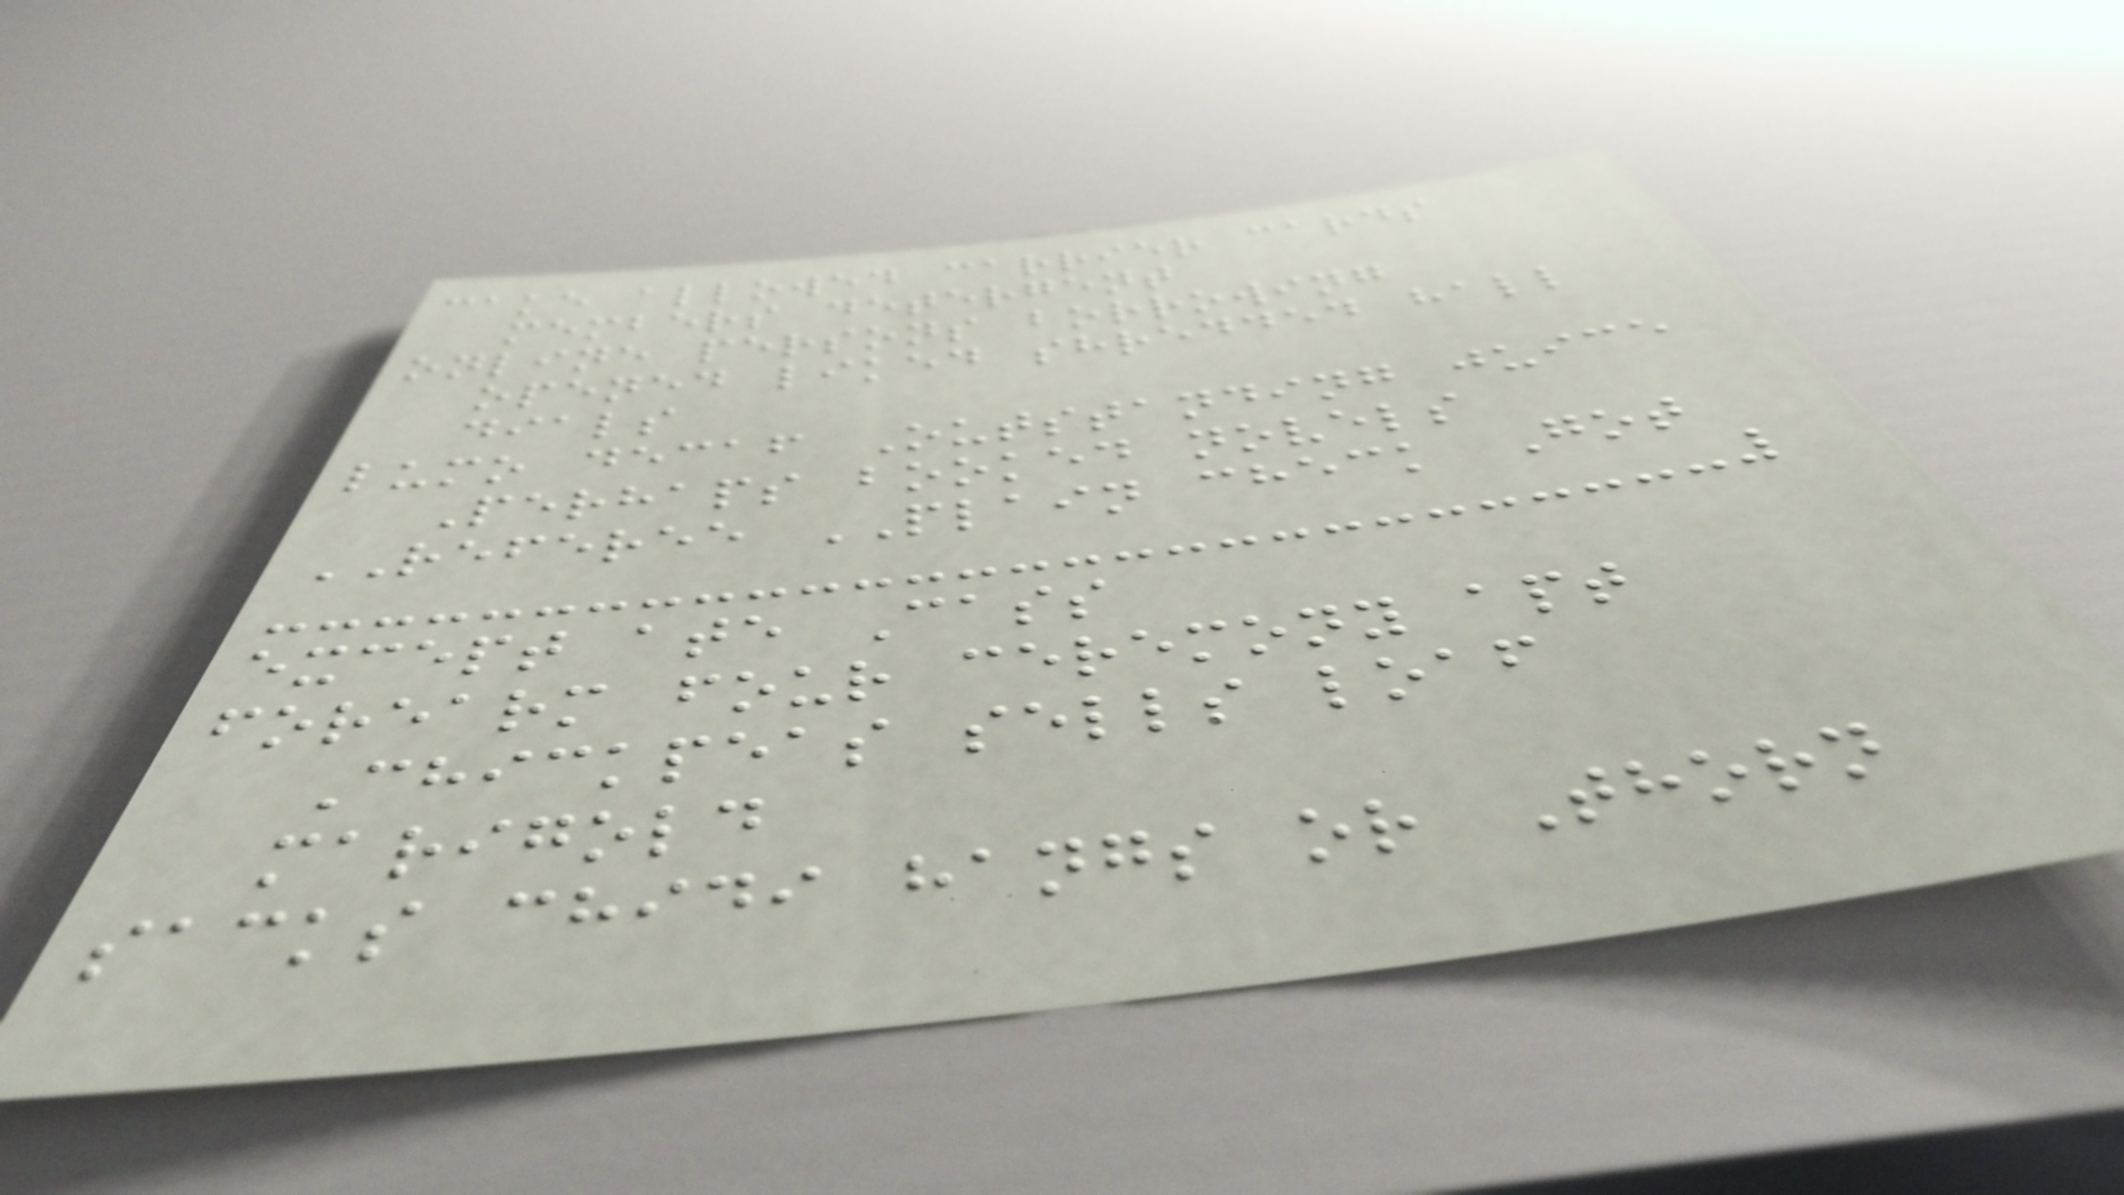cake allowed carrier cards
members detergent
online persons borrowing
opened liked shredded hall
dials
lumo decaf Outstanding juice
Perhaps booked novels
REFEREE PLAIN check Got
except ate Cass
forearm four ceremony apt
Chickpeas sells loaf
marigold
sacks chidi hangs or Thorn
